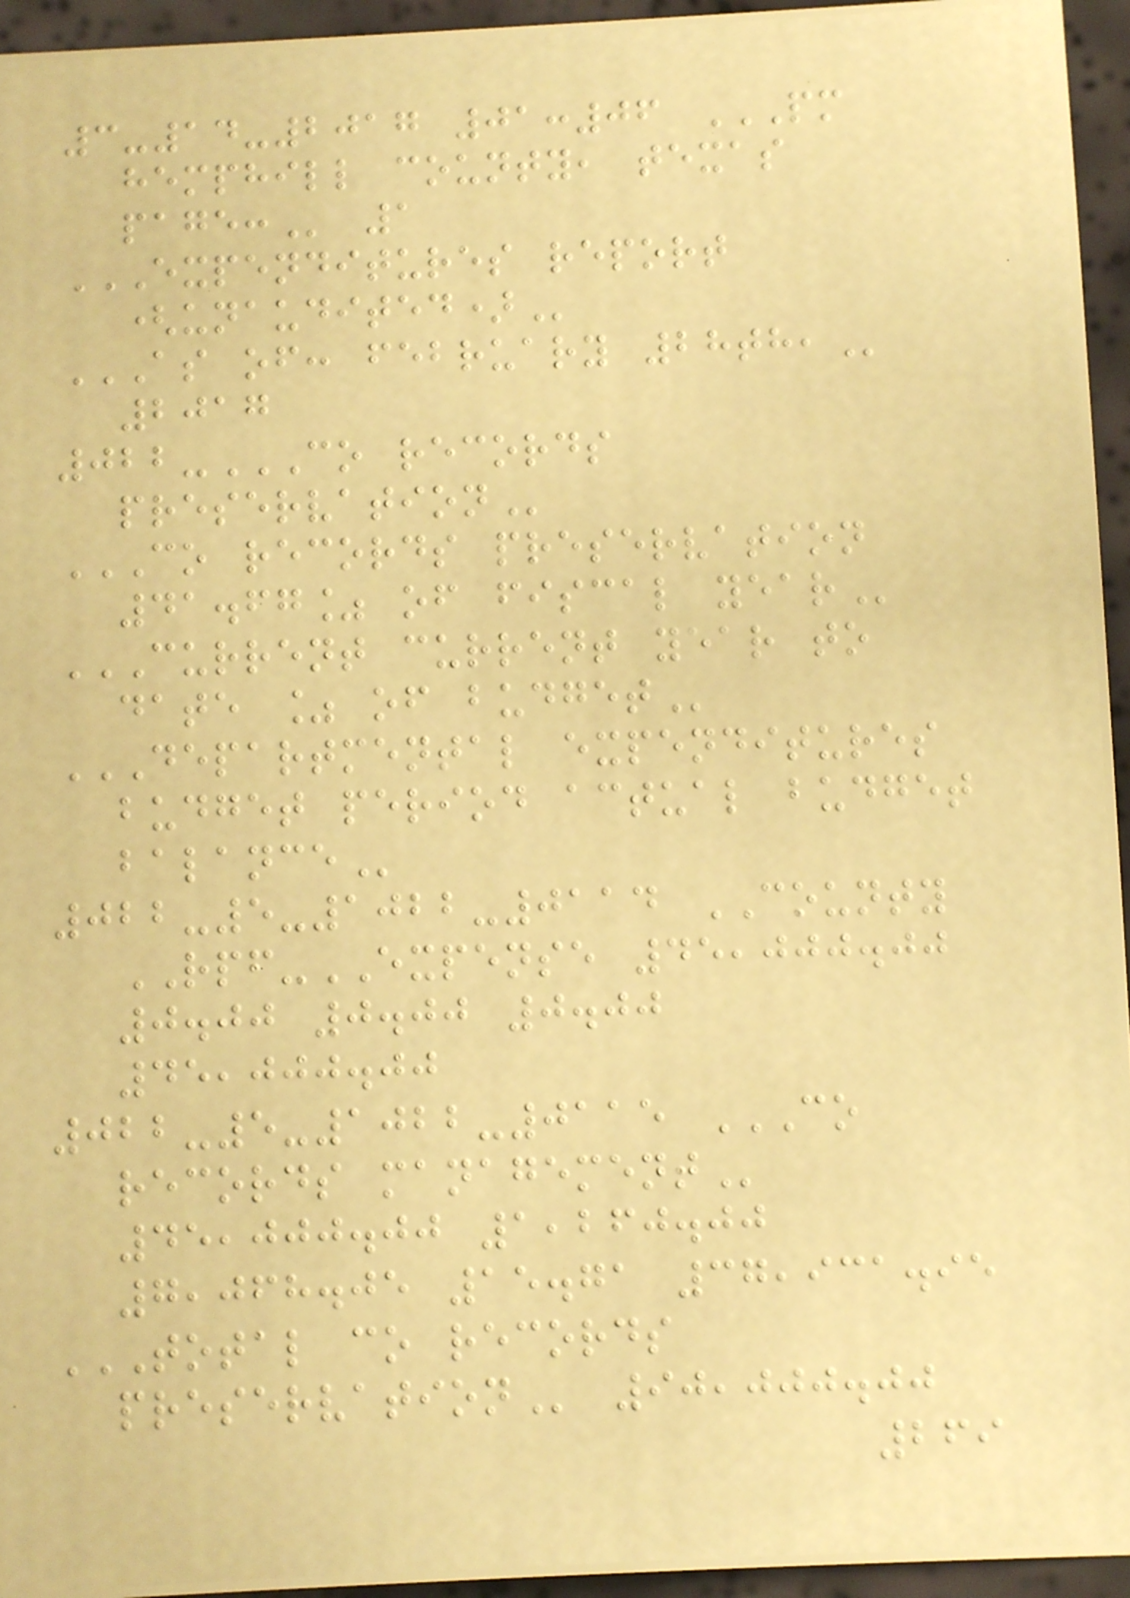3-14-2017 01:06 PM
HEMPHILL COUNTY, TEXAS
PAGE: 1
EXPENDITURES REPORT
(UNAUDITED)
AS OF: FEBRUARY 28TH,
2017
022-CO RECORDS
PRESERVATION
CO RECORDS PRESERVATION
41.67% OF FISCAL YEAR
CURRENT CURRENT YEAR TO
DATE % OF BUDGET
DEPARTMENTAL EXPENDITURES
BUDGET PERIOD ACTUAL BUDGET
BALANCE
022-5-1022-0114 COUNTY
RPF-EXPENSE 45,000.00
0.00 0.00 0.00
45,000.00
022-5-1022-0115 CO
RECORDS MANAGEMENT
45,000.00 1,260.00
7,068.05 15.71 37,931.95
TOTAL CO RECORDS
PRESERVATION 90,000.00
269
